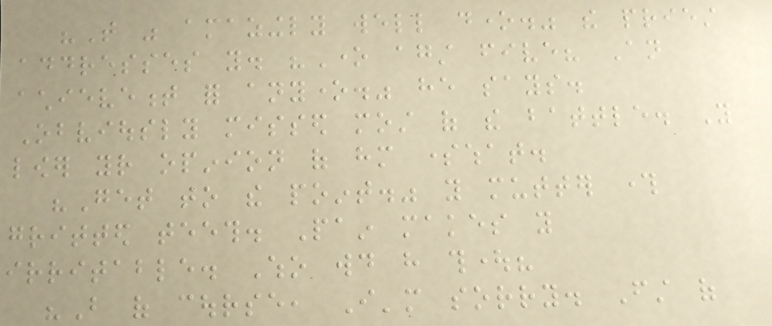"That was amazingly well done." the priest
addresses you. "One against five? An
achievement for anyone." he says.
Obviously missed most of the battle. You
lower your opinion of him somewhat.
"Get to the point." you mutter through
gritted teeth. Pain makes you
irritable. Who would have thought?
"But of course, I'm sorry. First of
